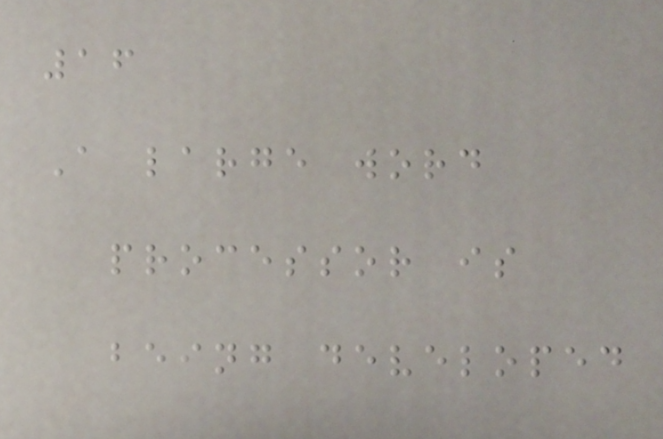16
A large word
processor is
being developed
